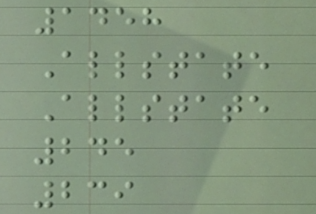1458
Allstate
Allstate
245
239
